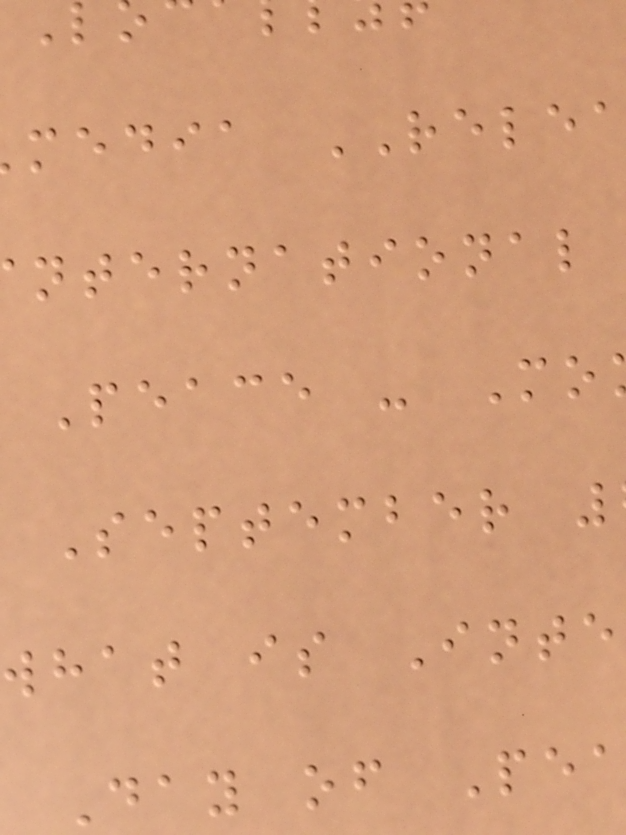media RELEA
nternational
Peace - Mo
September
what is Inte
Day of Pea
